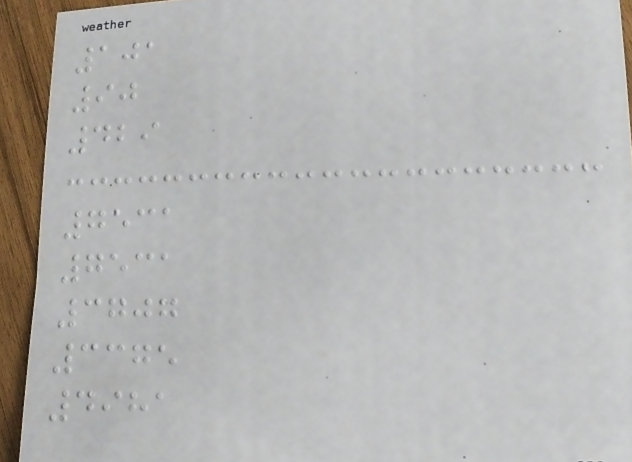101
90
429
7531
7531
3707
3375
4981
